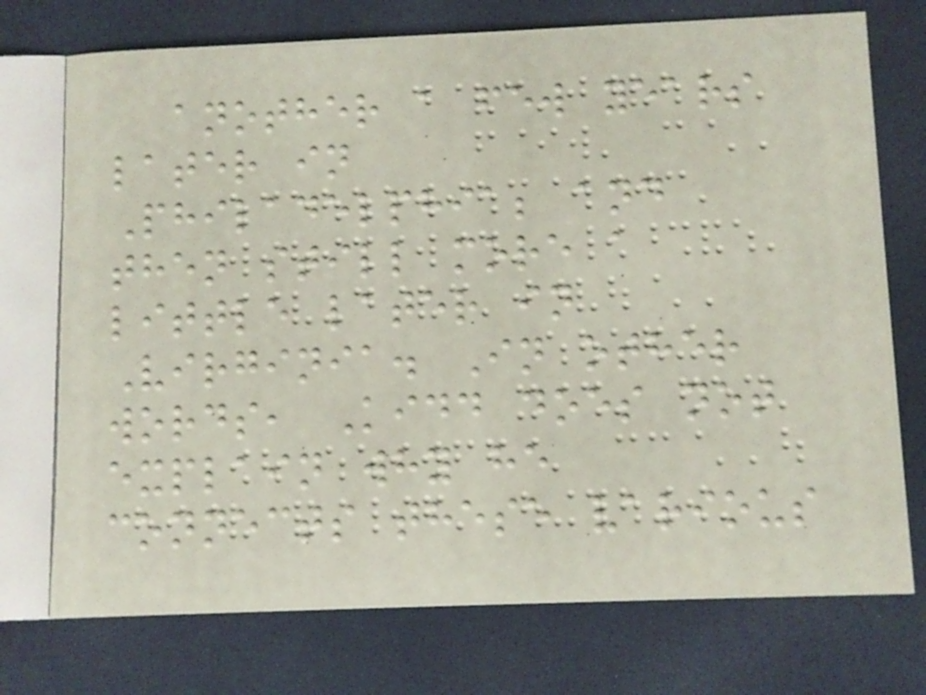another a few years
later in
Philadelphia; and
then still more a
little later in
Virginia. In other
words, Kidd does not
explain why he
connects these various
